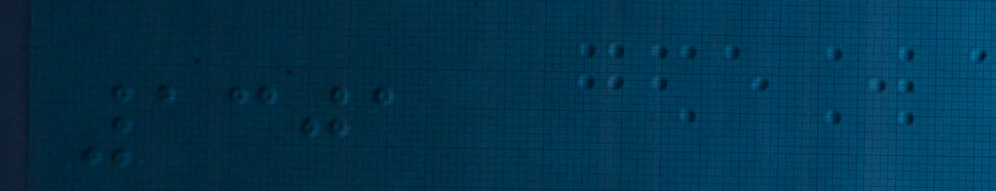1301
